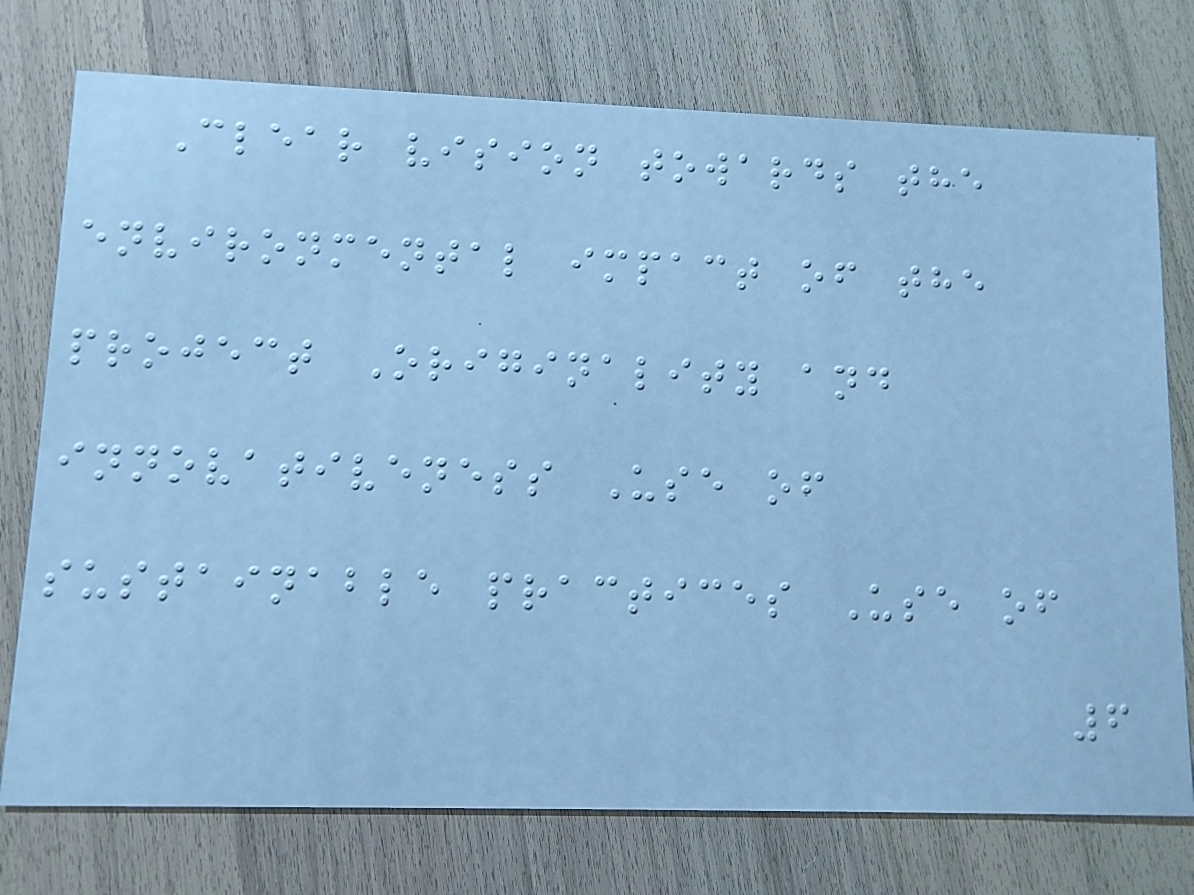Clear vision towards the
environmental impact of the
project Originality and
innovativeness Use of
sustainable practices Use of
6
